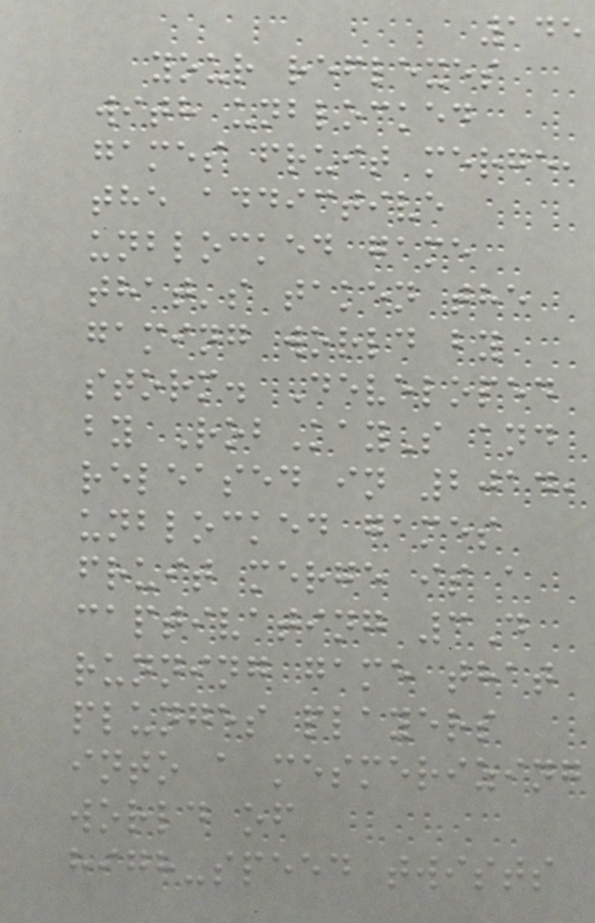145
your reflexes
with unblocked
games fruit merge,
the addictive
unblocked game
that's taken the
gaming world by
storm. Developed
by RobKayS and
released in 2014,
unblocked games
fruit merge is a
captivating 3D
running game that
plunges players
into a mesmerizing
world of
high-speed twists
